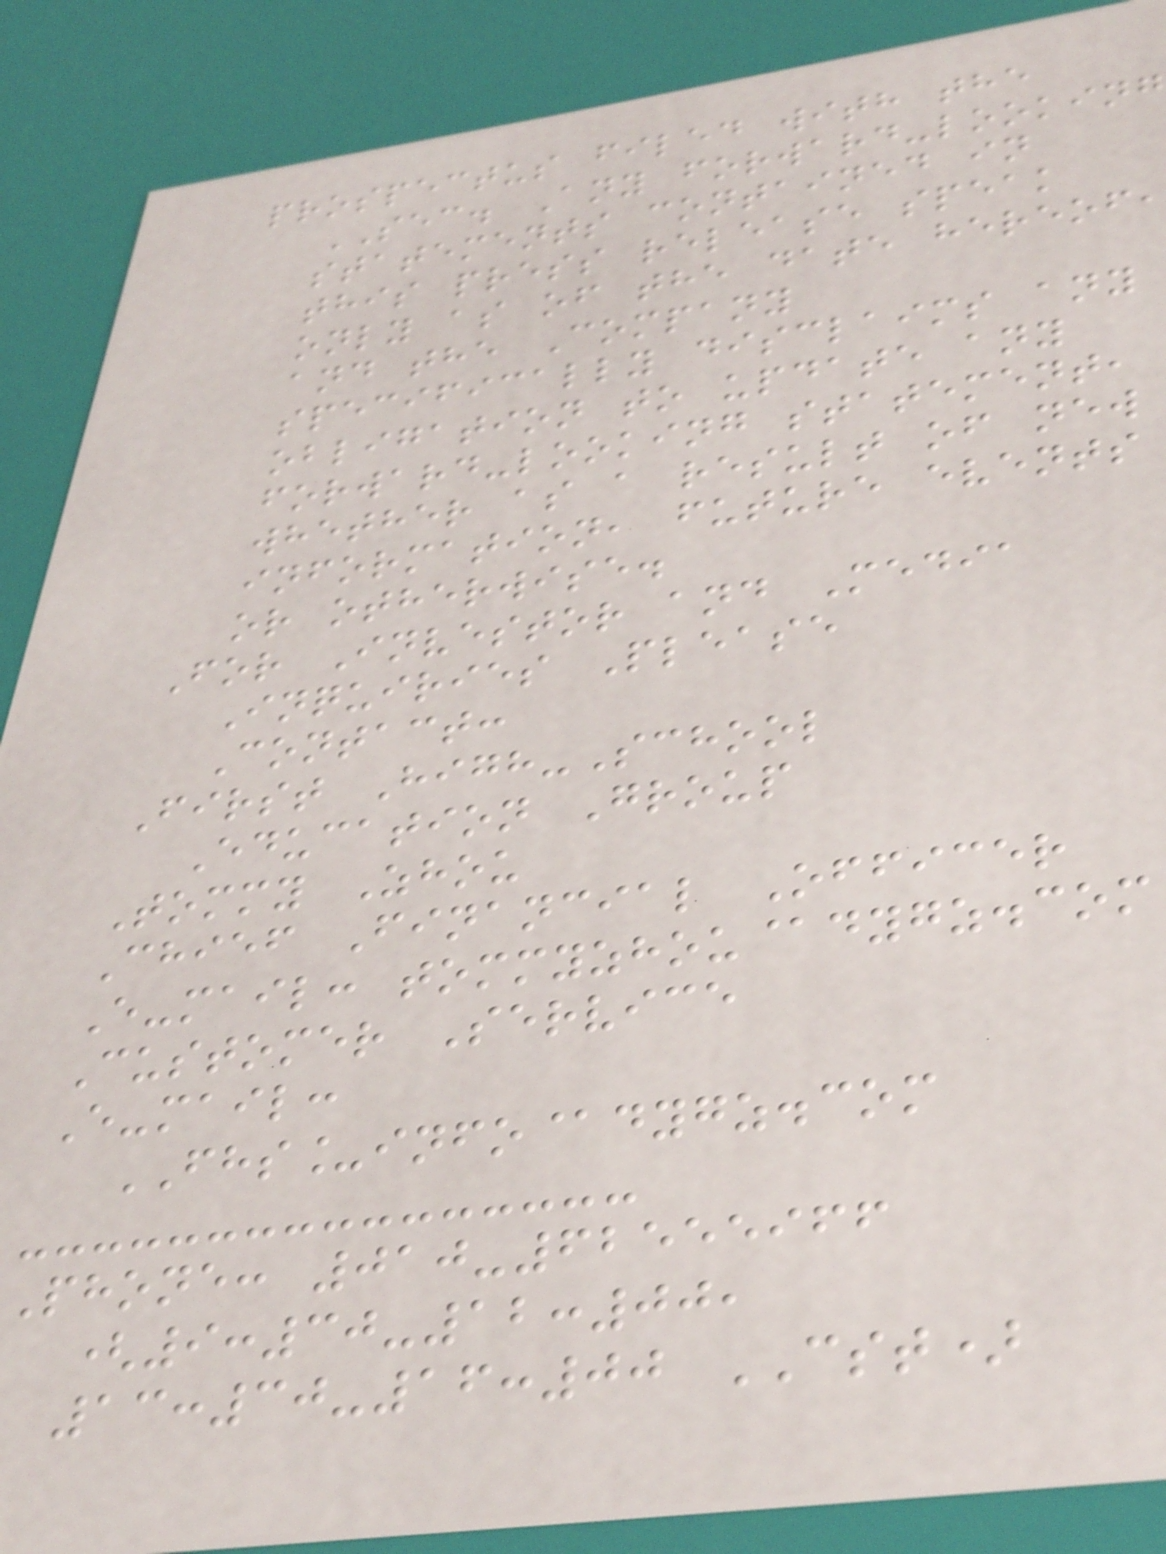prospectus filed with the
SEC. Any forward-looking
statements contained in
this press release speak
only as of the date hereof
and the Company
specifically disclaims any
obligation to update any
forward-looking statement,
whether as a result of new
information, future events
or otherwise.
For Investor and Media
Inquiries Please
Contact:
First High-School
Education Group
Tommy Zhou
Chief Financial Officer
E-mail: tommyzhou@dygz.com
Customer Service
E-mail:
FHS_info@dygz.com
Phone: 010-62555966
(9:30-12:00,
13:30-16:00 CST)
